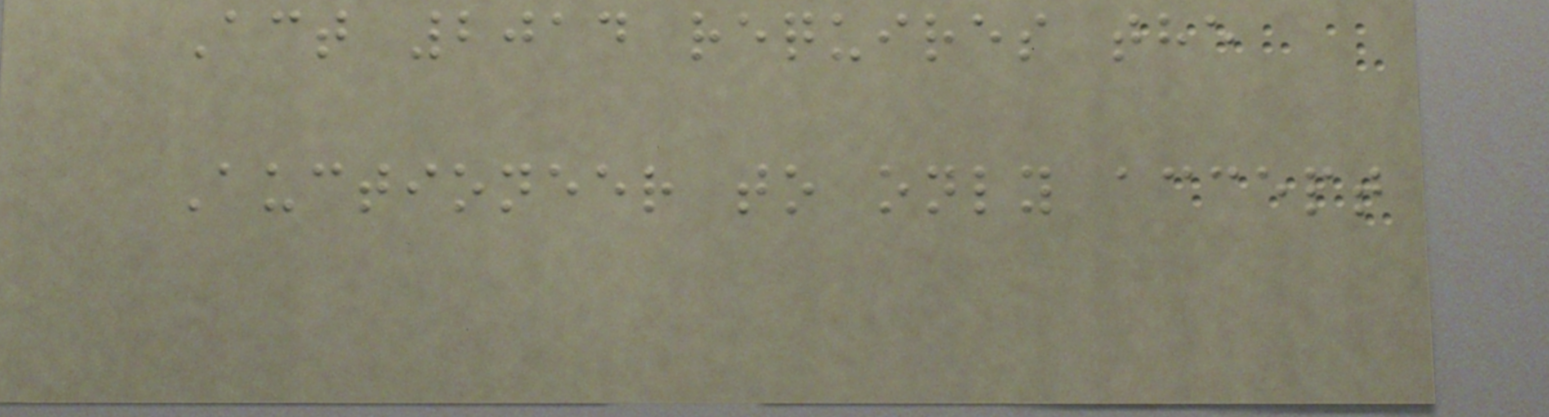Act 2014 requires the
Auctioneer to only accept
